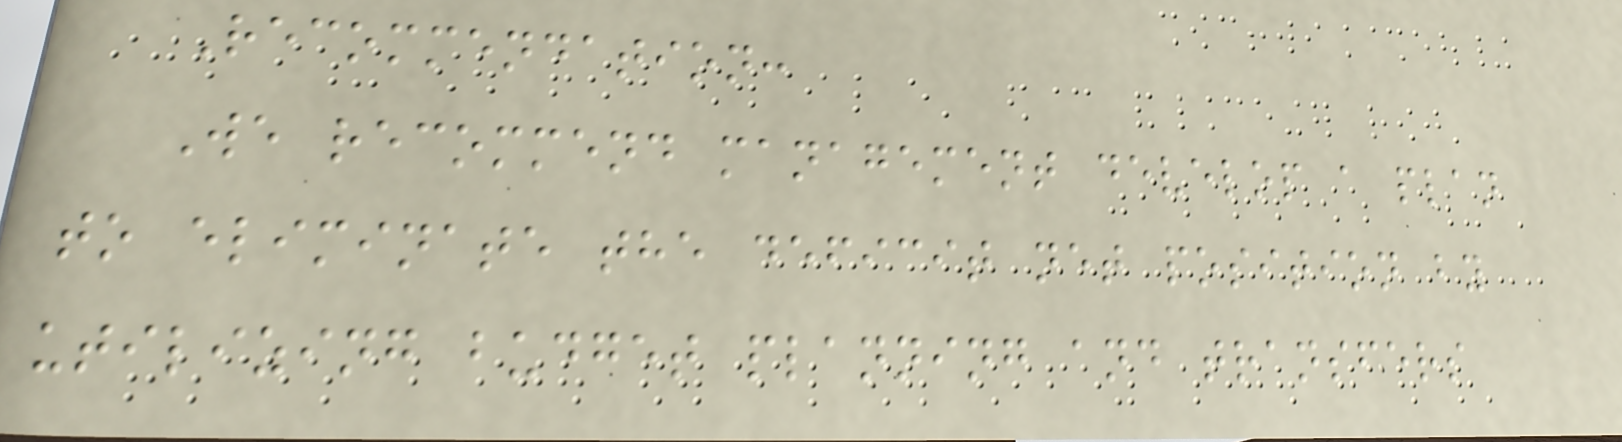Recommendation:
We recommend management develop a plan
to eliminate the deficit net position by
utilizing budget planning and transfers
